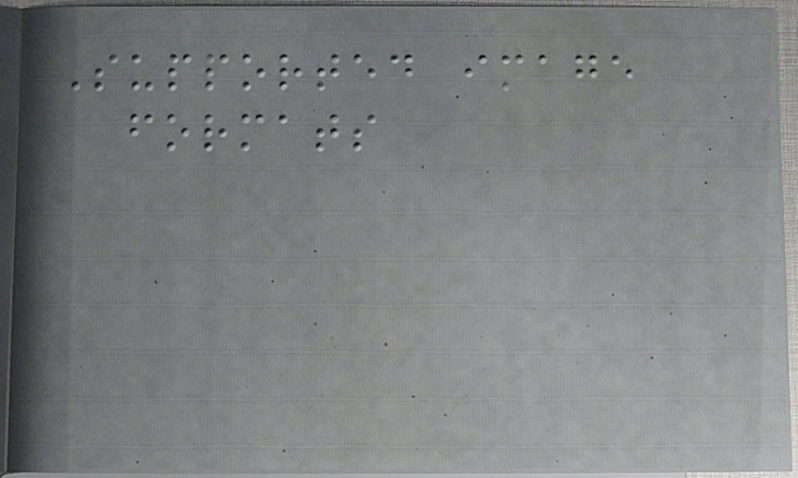Supported image
formats
